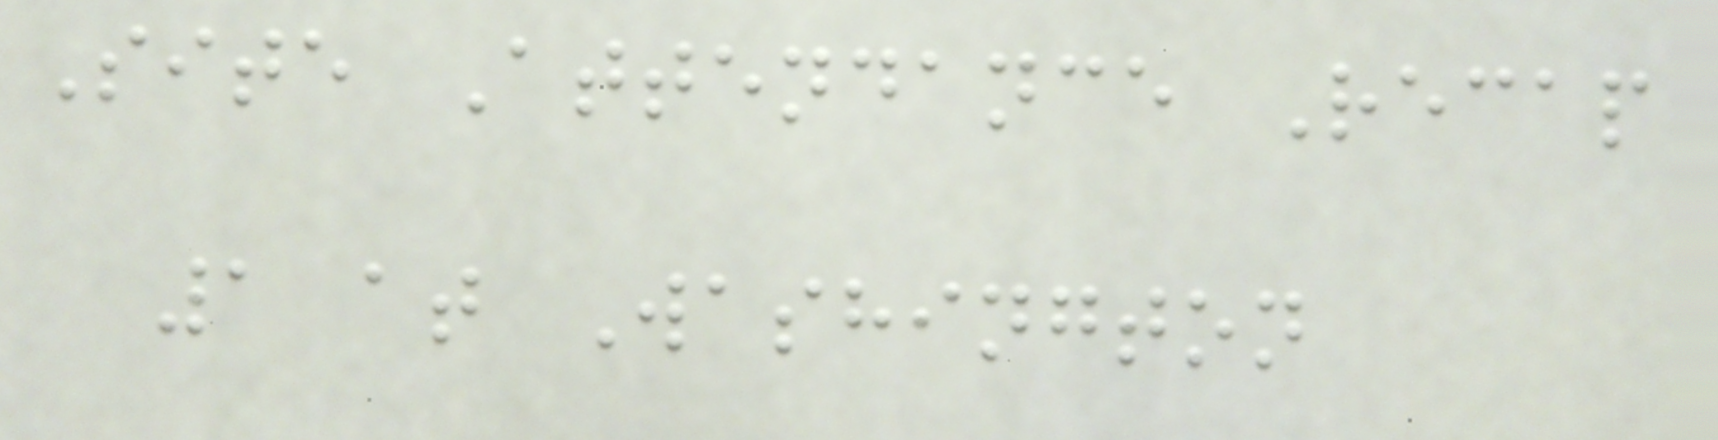Site Attendance Recap
1 at Washington
